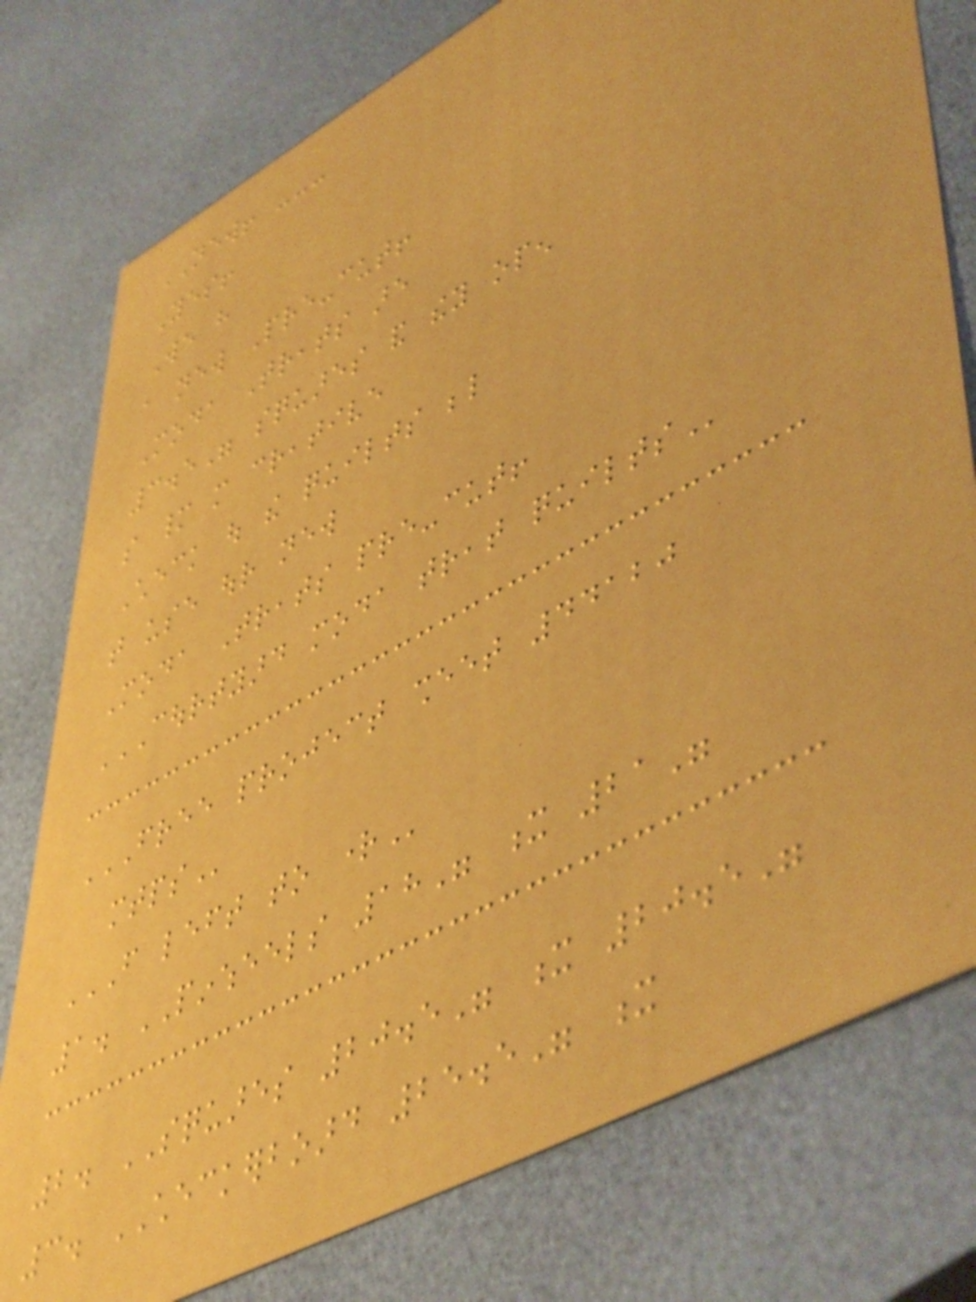NEW! ---
Yes!
We have
a new Pre-cut!
Moda Treats are
3.5" squares and they open
so many more creative
Check out the quilts below
that use our new
Moda Treats pre-cut!
COURTYARD MODA TREAT QUILTS
FREE PROJECT SHEET 44120
MTPS
FROM LEFT TO RIGHT
1. PINWHEELS 18" x 21"
2. SQUARES 20.5" x 20.5"
3. CHECKERBOARD 25.5" x
